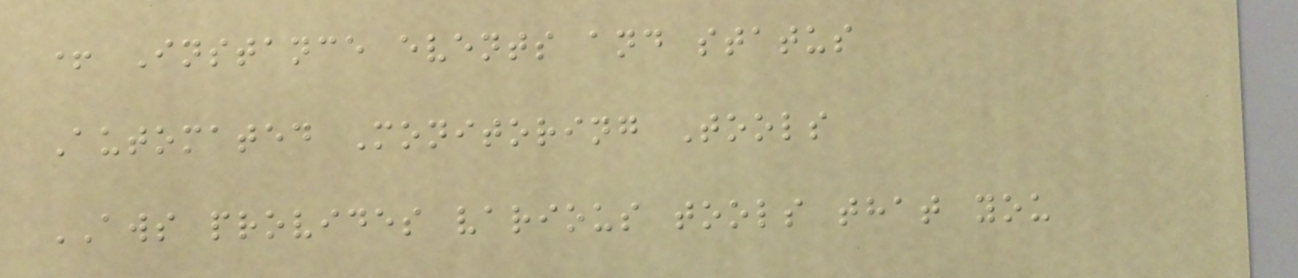+ Instance events and status
Automated Monitoring Tools
AWS provides various tools that you
